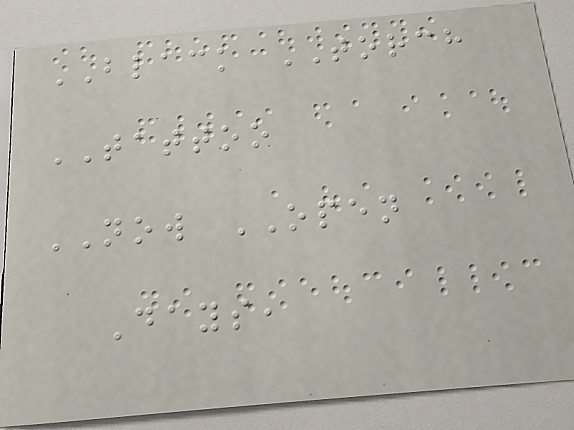BLACK TORCH
TATTOO
NOW OPEN
Days,
